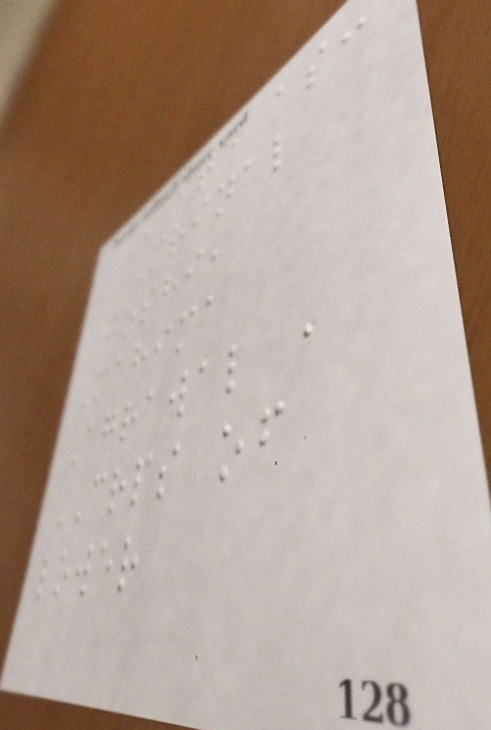Cite as:
Mrinal
Joshi,
Mahima
Agrawal ,
CRPS of
lower
